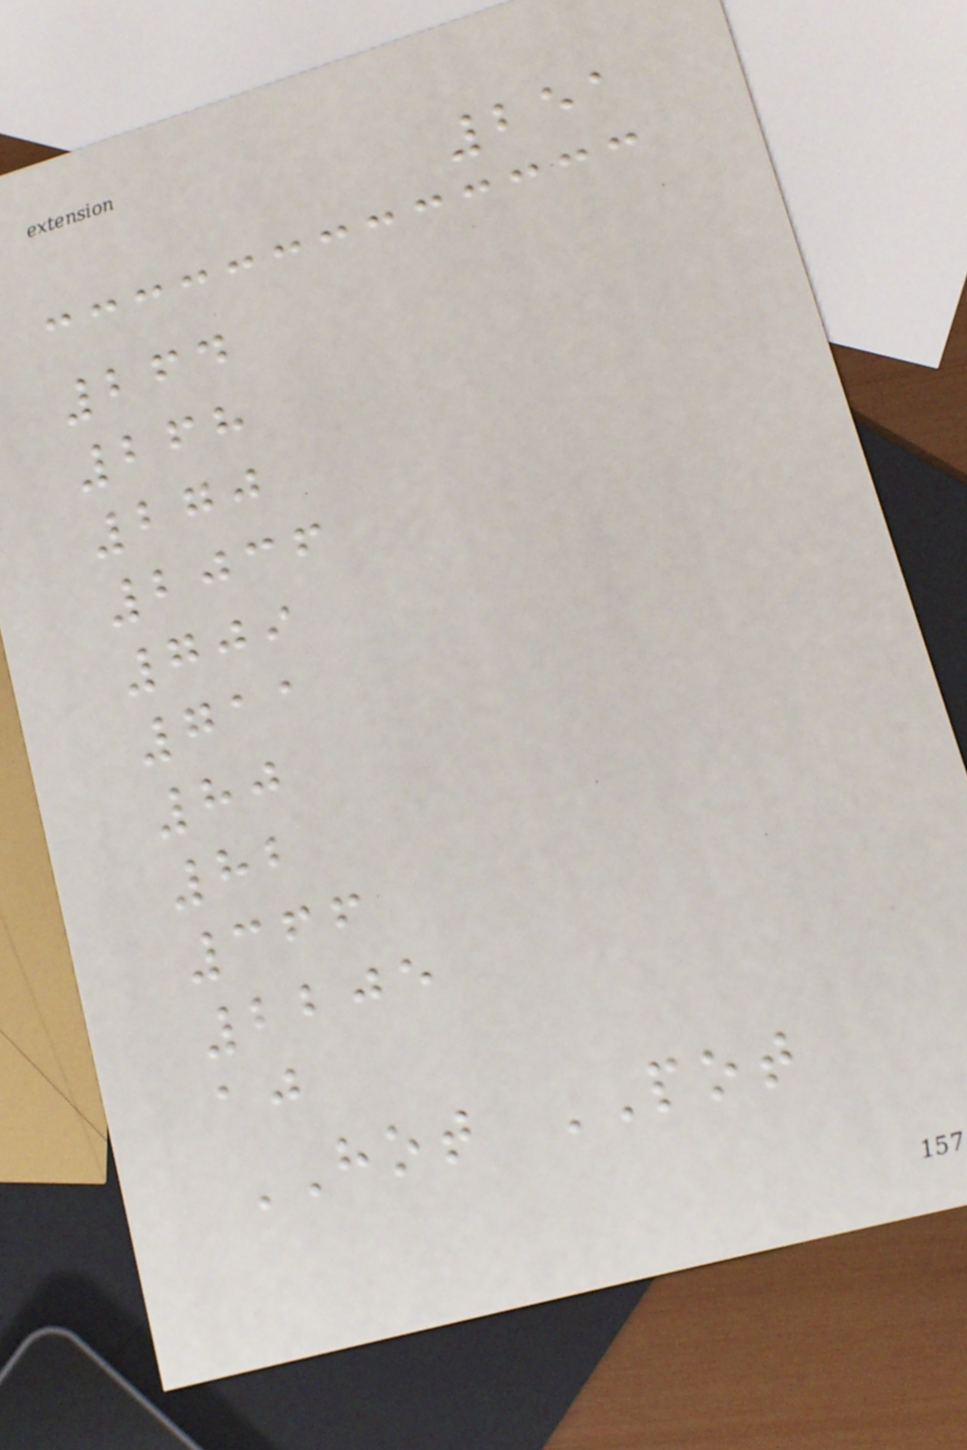251
264
268
270
2036
709
711
80
82
366
2205
aj
HOT POT
